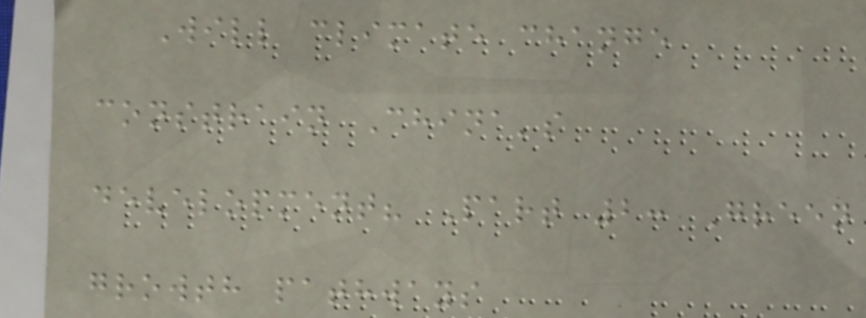Will climate change
constrain China's
development? Part 2: Green
growth pathways
